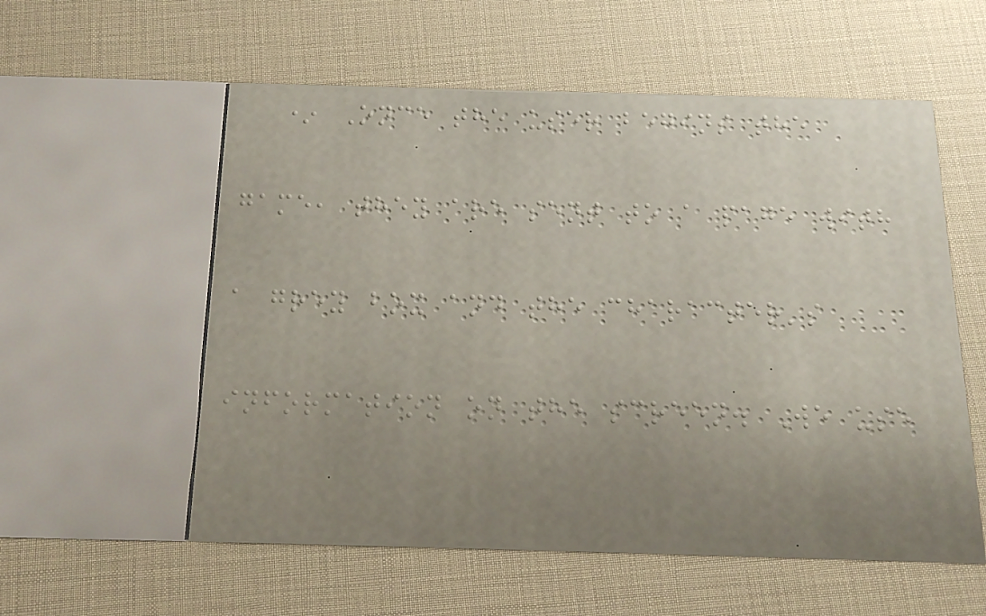* Once the user begins the
game, they are sent to a page with
a grey box and the character's
information on the screen. We use
